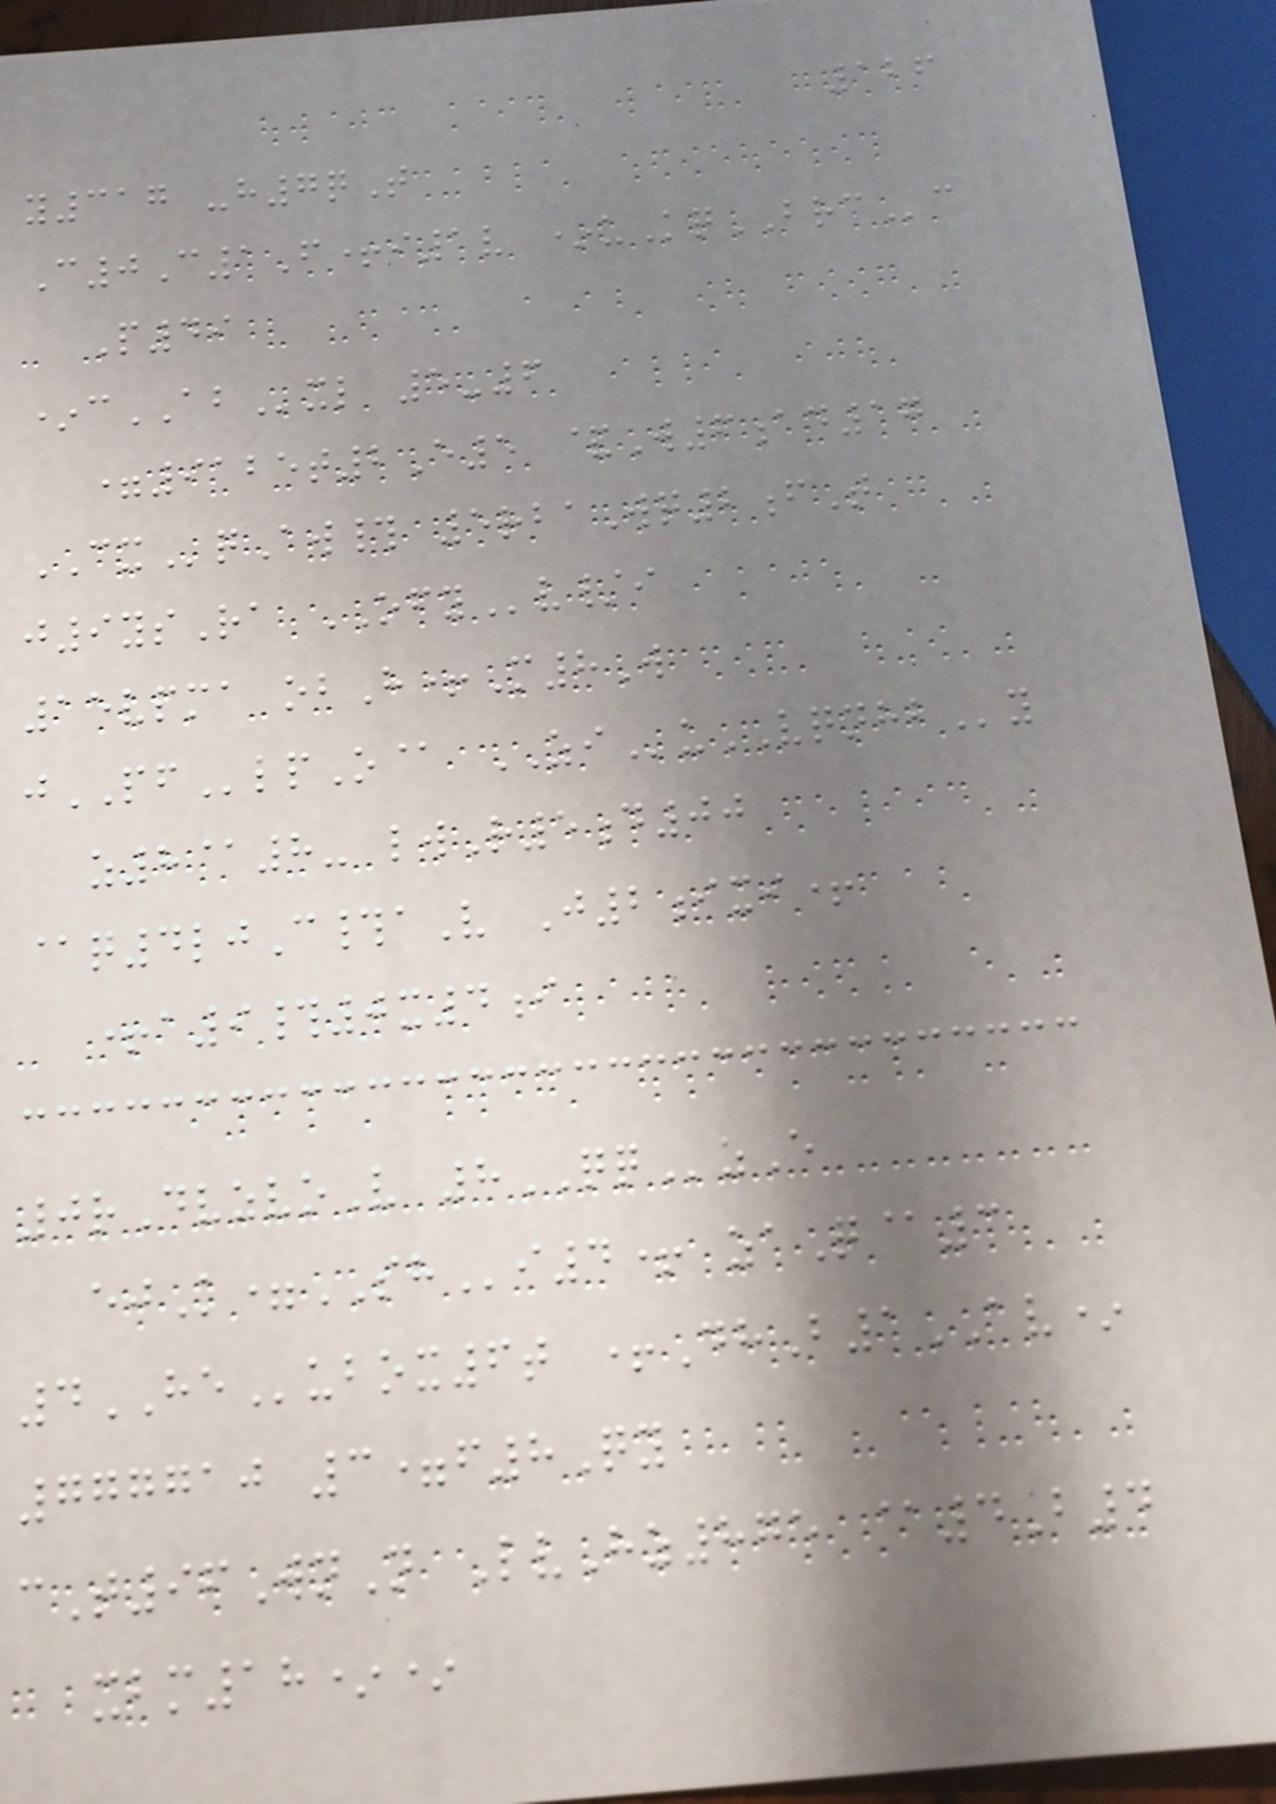126
y317 -h7qT
C0C1F+i1v *uKqBRCc
P49
*cABxl 5-6
=9125t2E5 &W6ad17
CXqAw# 5rbaWq2fT
j9ysRa OFYv/i
15vpma obH+M8W
jPFlpO@ ZIuVQNHBy
z8@8- lwR5d00
@q4ljC#aV J2ixi+
+a9#0x4i
0rDvzvoV 8QQzE
ejK=SHi4+ zaQ@3
4HEubox6t +DhB1AV*
777710 3=f8Qy
cT96WnN LvHz875 @4B4
xbm18**
